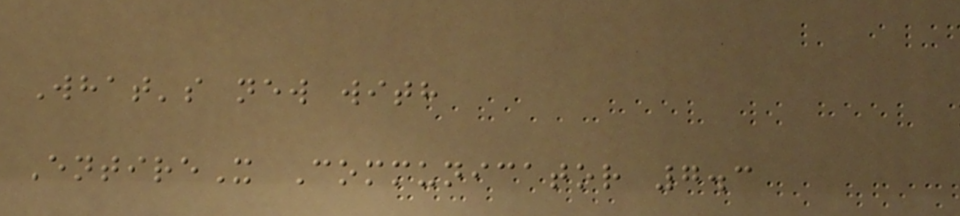What's new with
EntireX Communicator 7.3
